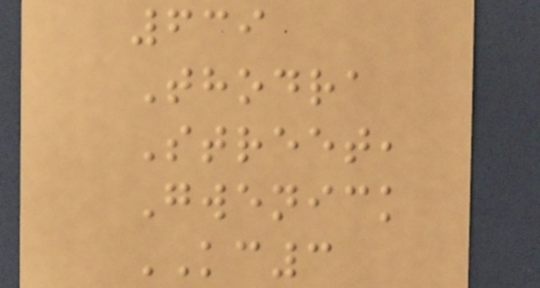639
Thodra
Street,
Gwenick
KC3
